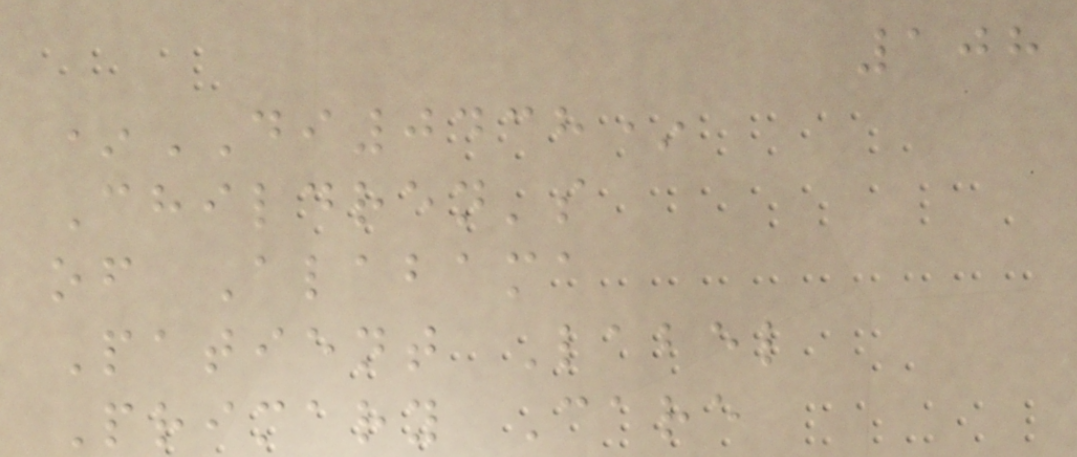108
*DI0438*
Children's
of Alabama
Patient Label
Primary Care
